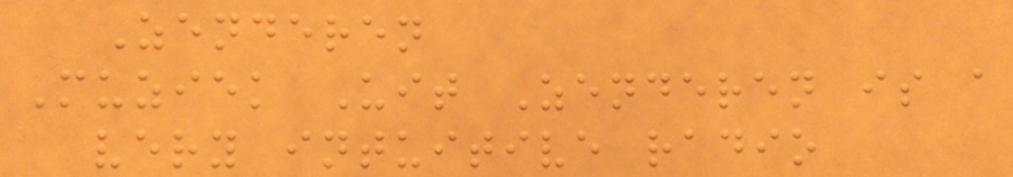Zenderen
Muziek Uit Zenderen is a
very intuitive radio
